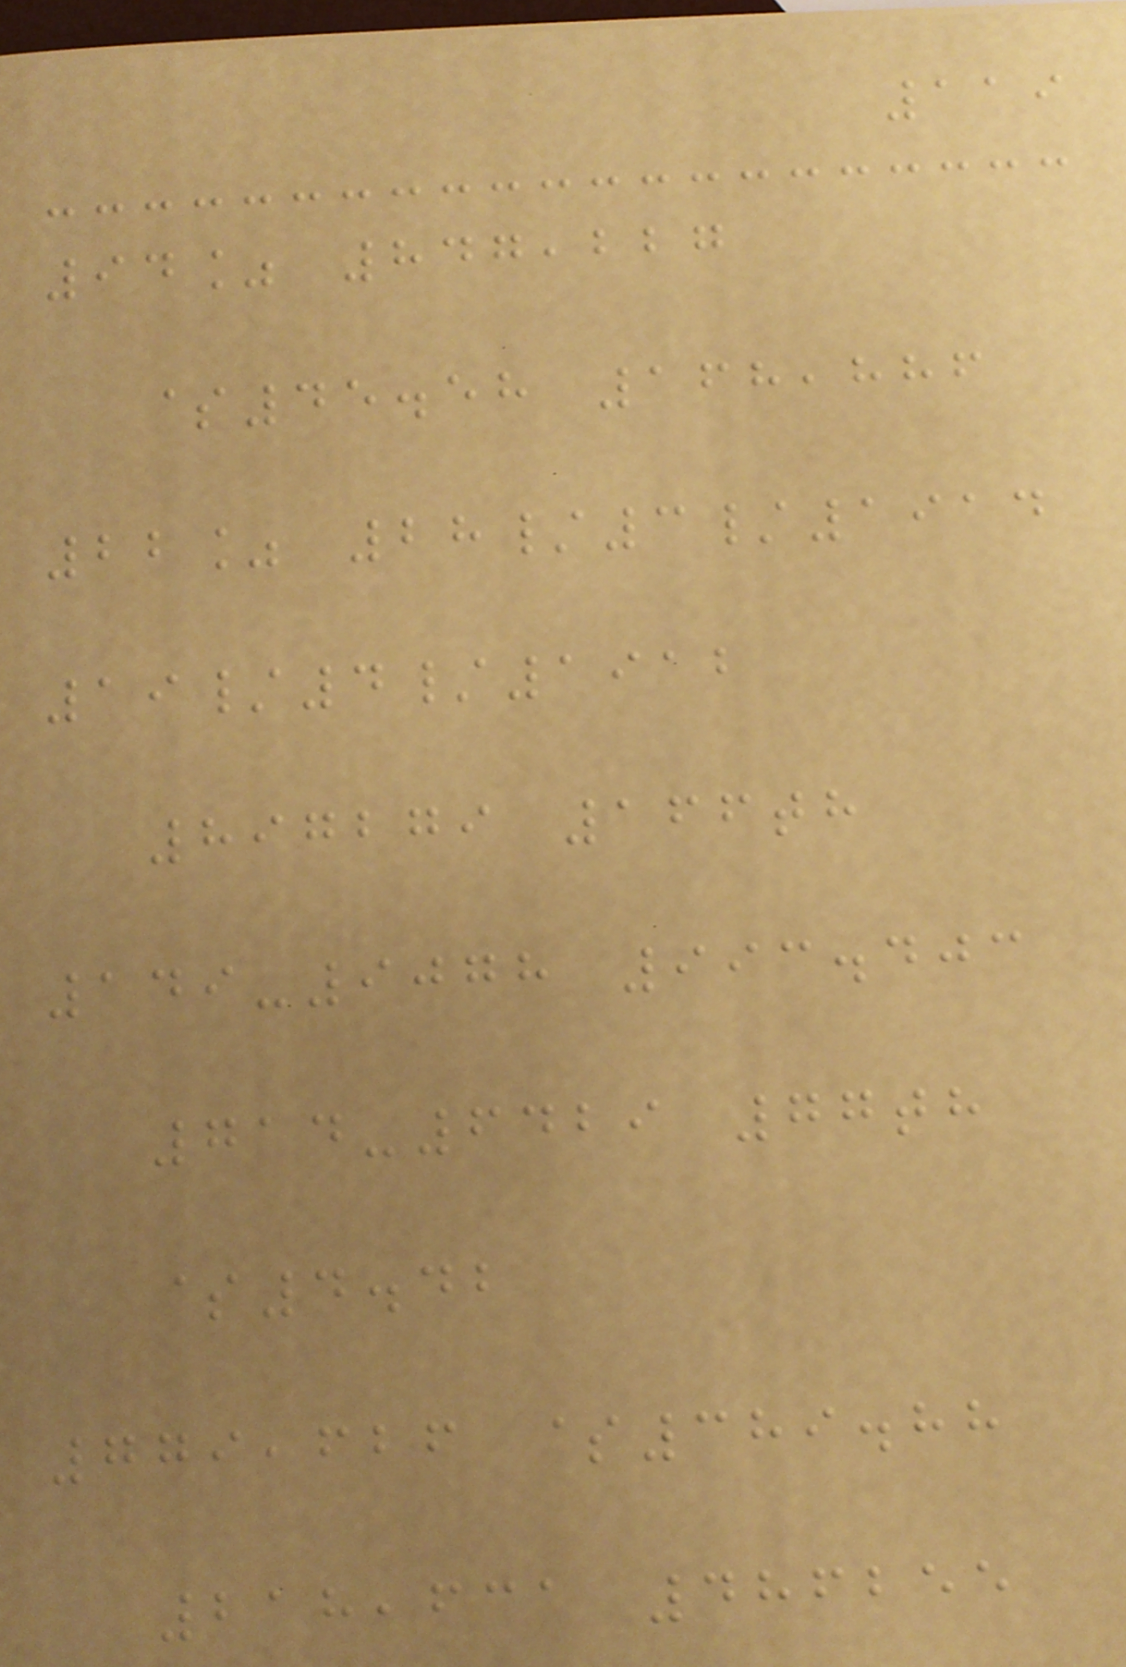119
94% 847,227
$45.58 168,886
22% 28/3/1914
19/4/1912
897279 166th
149-9078 993.403
714-6429 77th
$4.42
779,626 $389.88
218,631 486255
